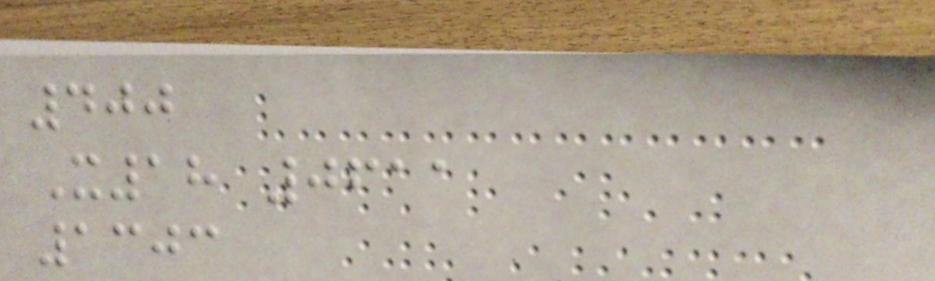400
X18 0611
1303
